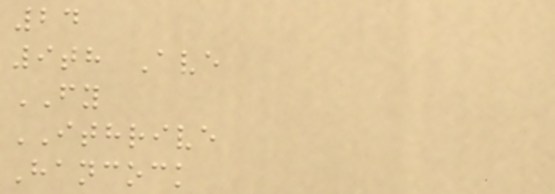24
9th Ave
FY
ITHRIVE
Hancock
